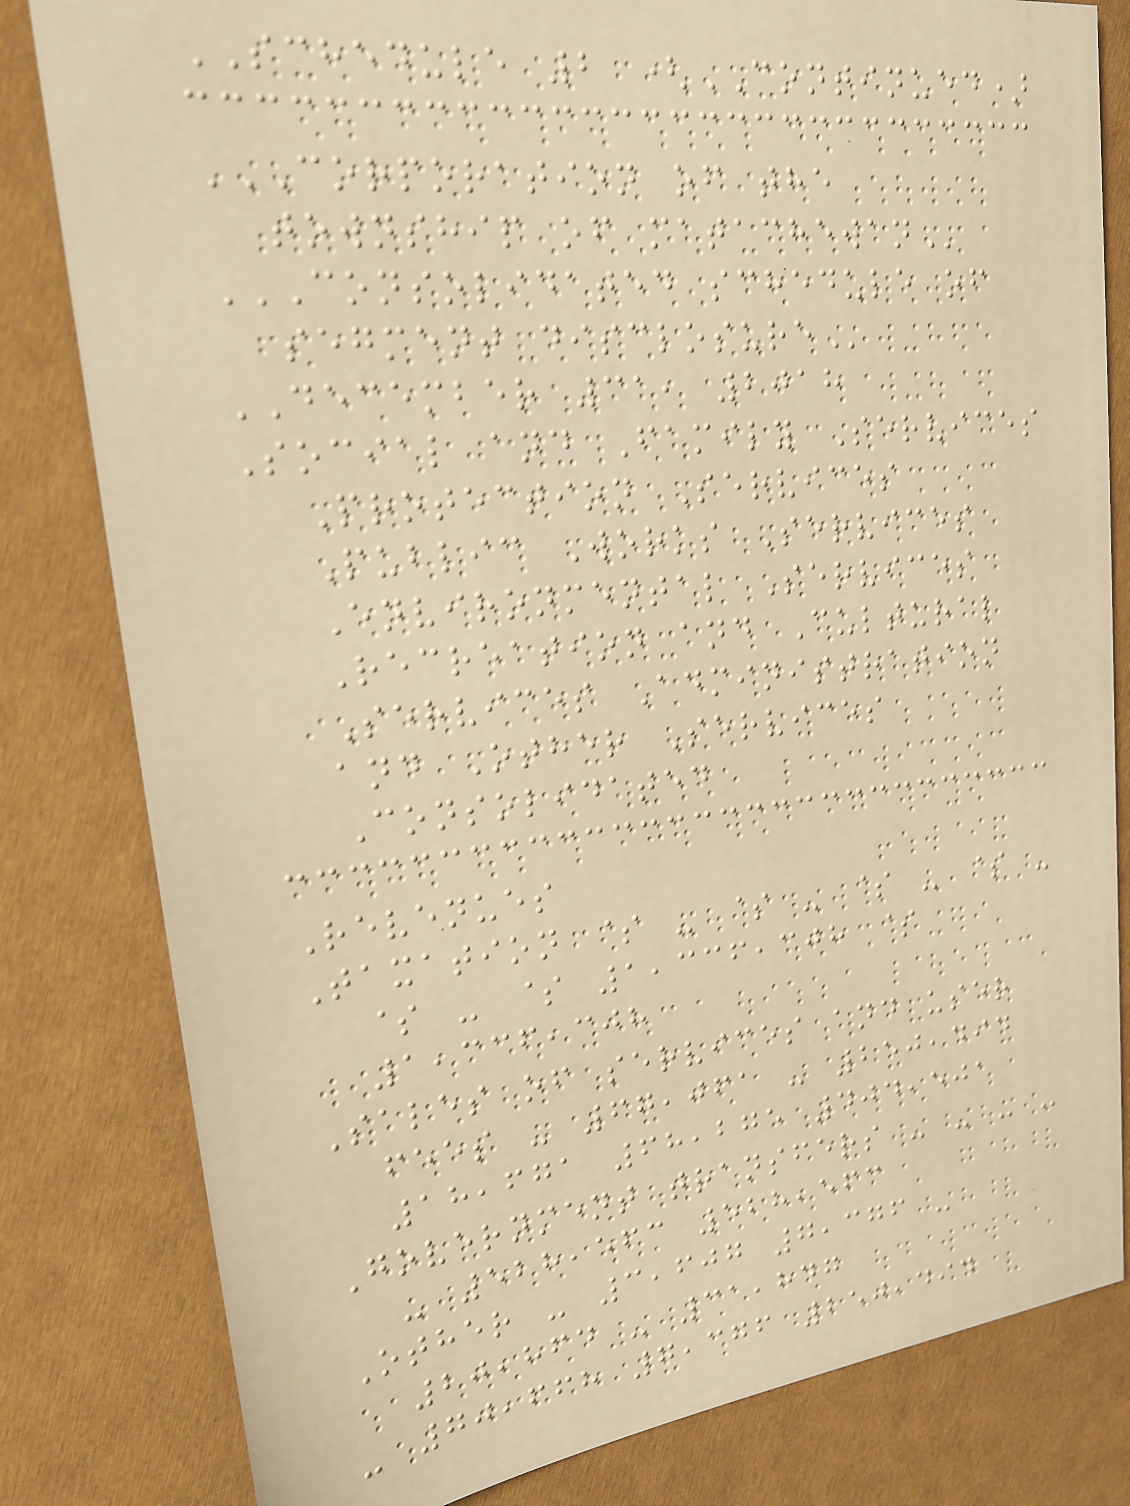SCHEDULE 2 (CONTINUED)
CORPORATION OF THE
TOWNSHIP OF MATACHEWAN
CONSOLIDATED SCHEDULE OF
SEGMENT DISCLOSURE
DECEMBER 31, 2018
Social and Family Services
Protection Services
Public Works Services
Environmental Services
Recreation and Cultural
Services Administration
and Other Services
Consolidated
Revenues
Taxation $ - $ - $ - $ -
$ - $ 1,336,308 $
1,336,308
Sales of services and user
fees - 67,061 - 250,494
18,671 68,275 404,501
Government transfers - - - -
- 528,563 528,563
Other - 3,607 7,376 -
20,864 - 31,847
- 70,668 7,376 250,494
